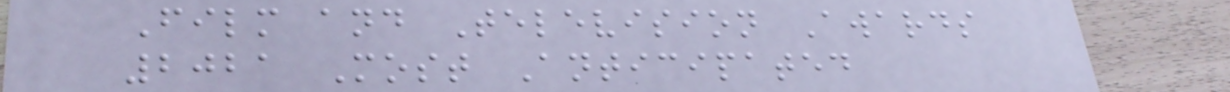Film and Television Awards
2021 Most Anticipated
